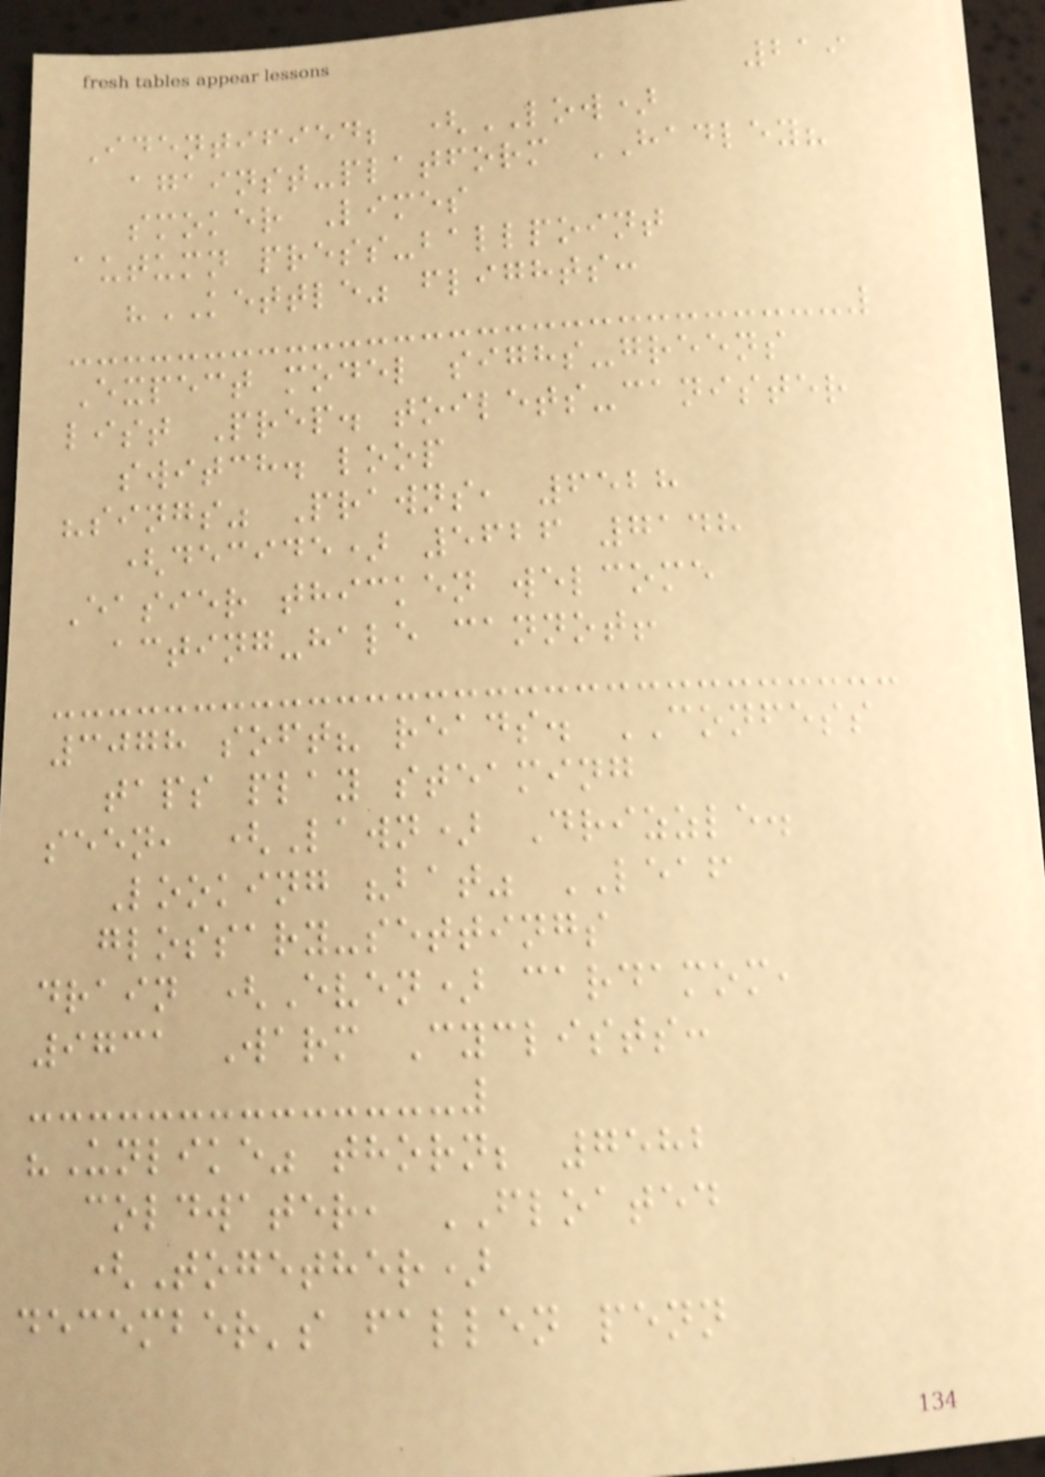219
Identified; (LOW)
against-platform HADLEY?
smoker Limes
autumn press-ballpoint
"KETTLE" flights:
Expect model sighs-greens
list Prep. toilets-canister
switch. loop
"sings" Prawns, 6528
(decide) 5626 7148
Easier thicken welcome
acting-hale cannot!
3078 soft? reads. CONFESS
taps play steaming
seen, (Lawn) Drizzle.
Looking "bat" LEAF
glossary-settings
drain (Even) cardamom,
9731 Warm Cyclists:
"Unlike" thorn; 7582
coldwater, FLOATED
(Together)
december's fallen penn
